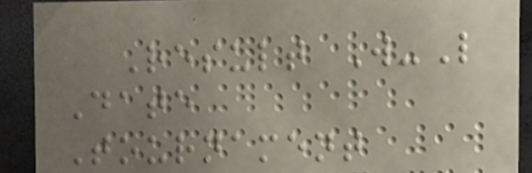Result W-L
Date
Tournament
